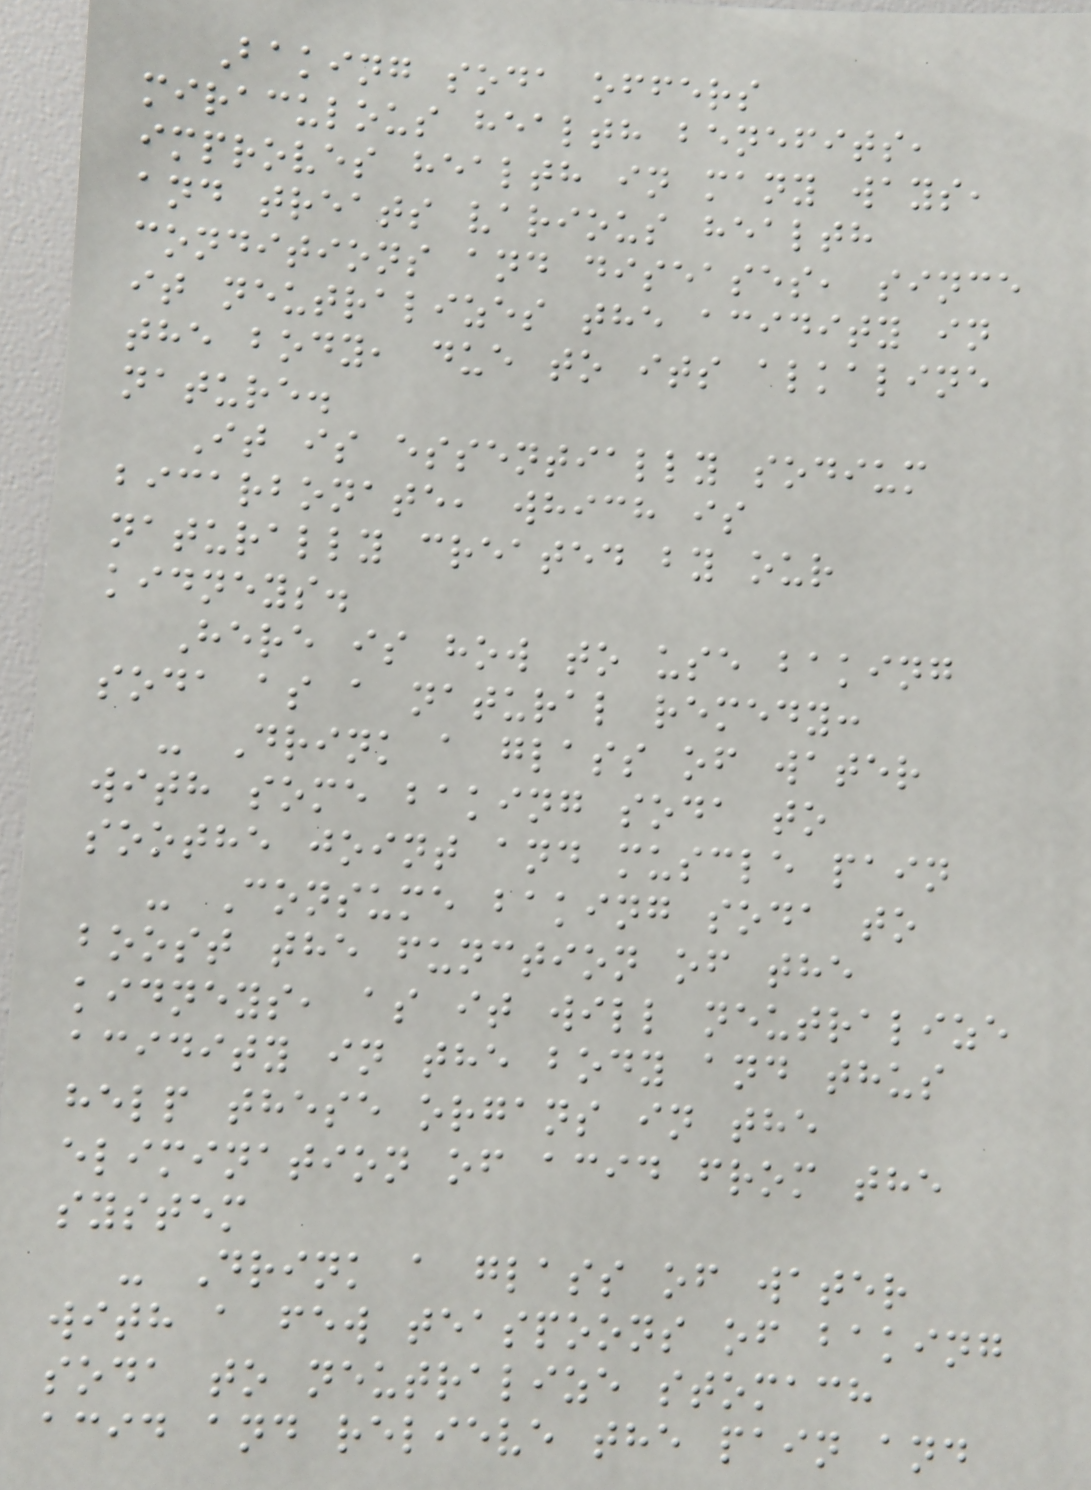Baking soda offers
miraculous health benefits,
improves health in many ways,
and treats various health
conditions and diseases, since
it neutralizes the acidity in
the body, due to its alkaline
nature.
It is essentially sodium
bicarbonate, which is
naturally created by our
kidneys.
Here is how to use baking
soda as a natural remedy:
- Drink a glass of water
with some baking soda to
soothe joint and muscle pain
- Consume baking soda to
boost the function of the
kidneys, as it will neutralize
acidity in the body and thus
help these organs in the
elimination of acid from the
system
- Drink a glass of water
with a few teaspoons of baking
soda to neutralize stomach
acid and relieve the pain and
